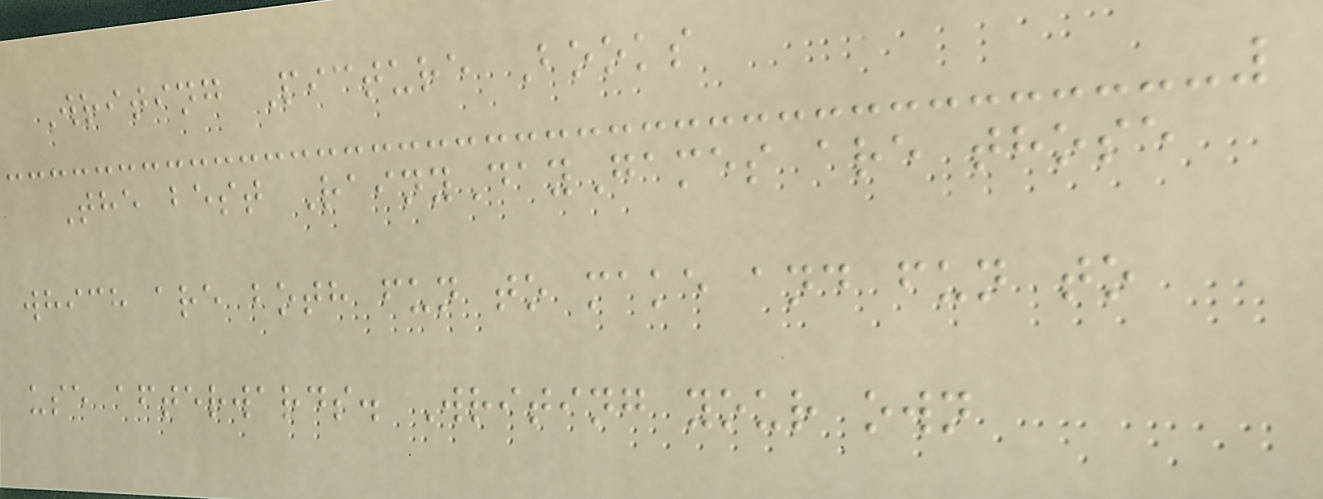Writing Picture Books
The best RainyDayGames are those
which are both fun to make and fun to
use afterwards. Writing your own
